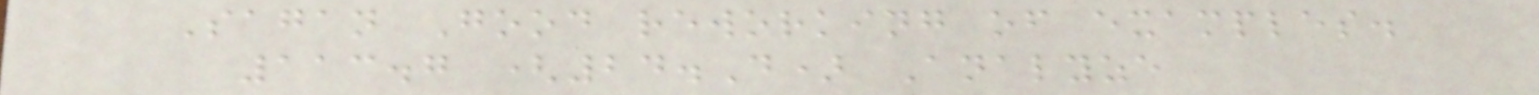Sagan Good reworking of examples.
113.7 (24.D) Analyze
